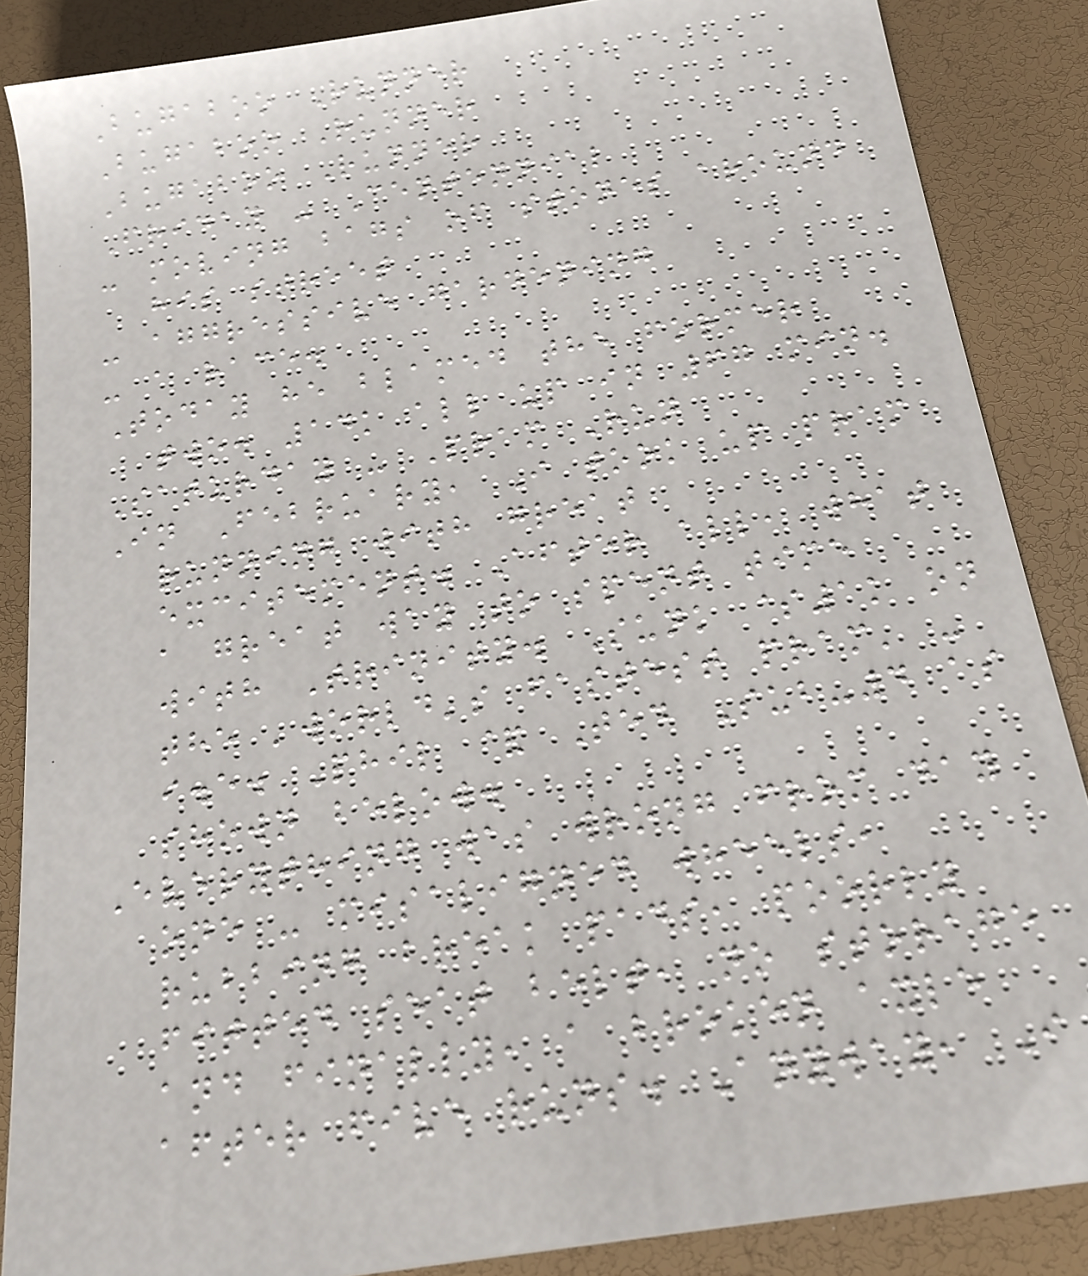Bugaboo Runner
Bugaboo Runner
Bugaboo Runner
Friday - Centennial
- moving bags of stones around
his street
- aggressive gardening
- a race.
Today he blamed the former
two. 14k all up in 67 min.
Saturday - Pram Run
In February, I took up pram
running with great
excitement. After all, what
a great way to spent time
with Trinity. Sunk $1k on
the 'world's fastest pram' -
i.e. Phil & Ted Sub-4 as
shown below.
Everything was wrong from day
one - misaligned wheels,
rubbing break pads, poorly
fitted seat belt, no storage
and finally, a broken axle
after five runs. Anyway, I
